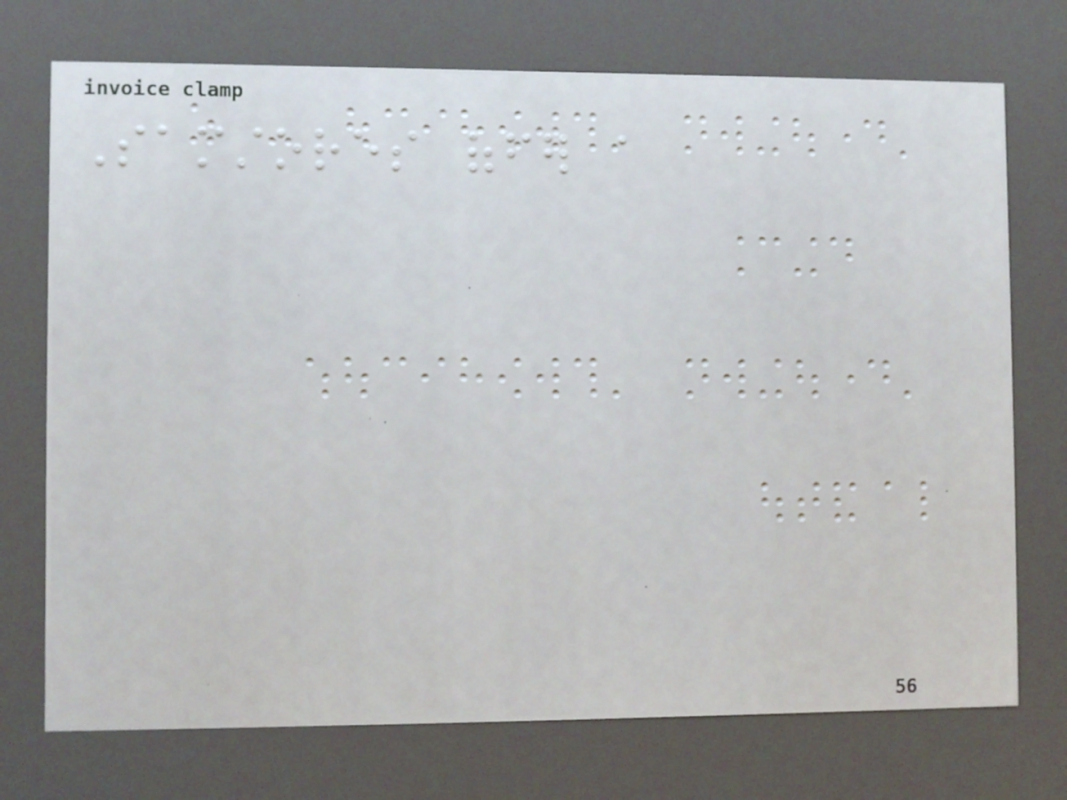Samstores offer a
